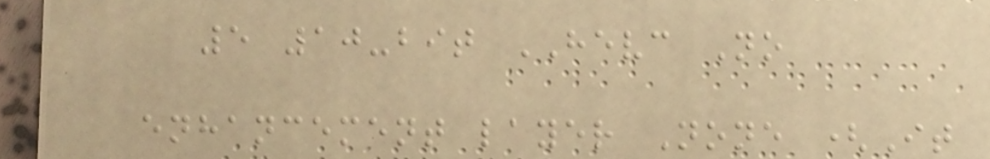5 10-bit HEVC No
enhancement layer None (It
